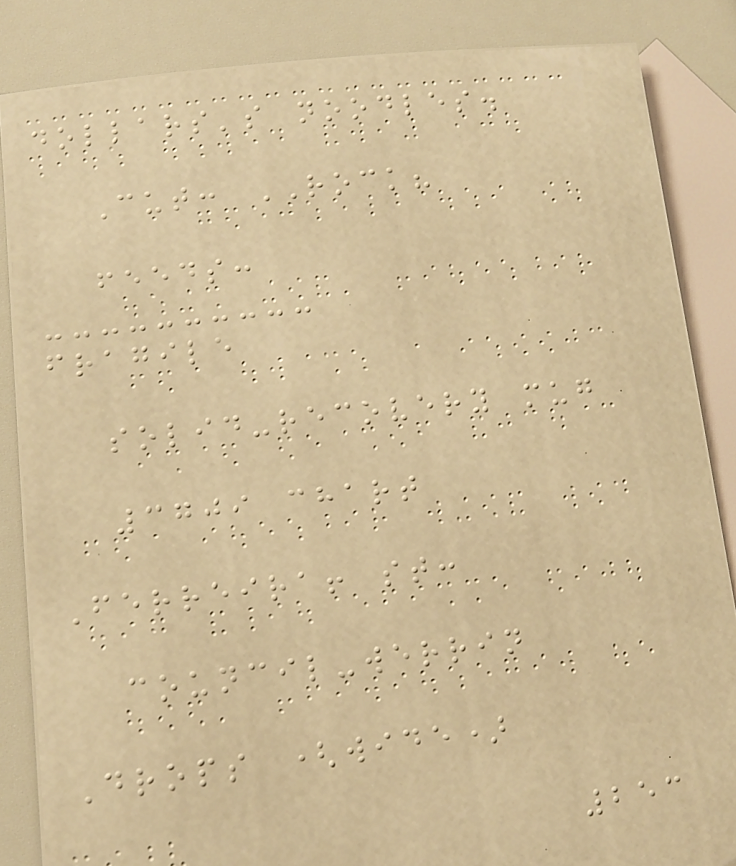dollars's noodles.
Cut: ROCK?
feeds:
fragile
solid-recovery mug
3709 chart
Ferreira! st:
council-werrin
Drops (wide)
253
